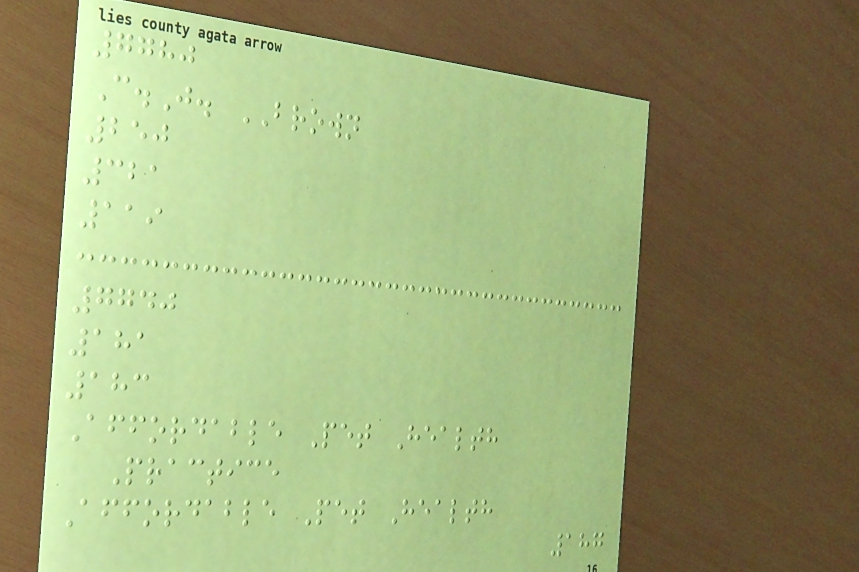7780
C.J. BROWN
250
321
119
7740
181
183
Affordable Pet Health
Practice
Affordable Pet Health
187
